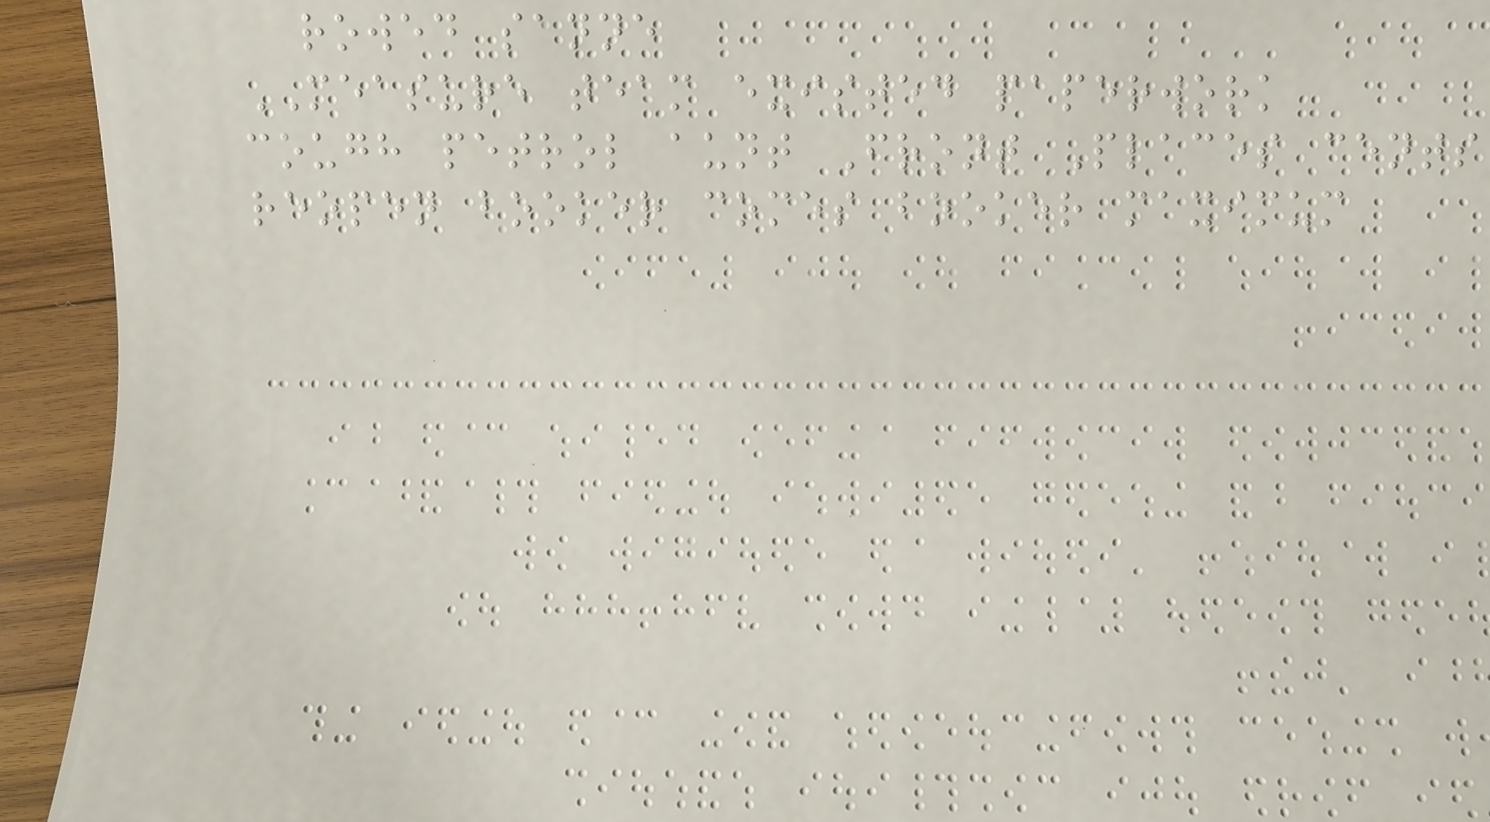rowed sanne
MEASURE team existed paperwork
cough petrol aunt Front Places cents
reopen booker comes booker maximum
